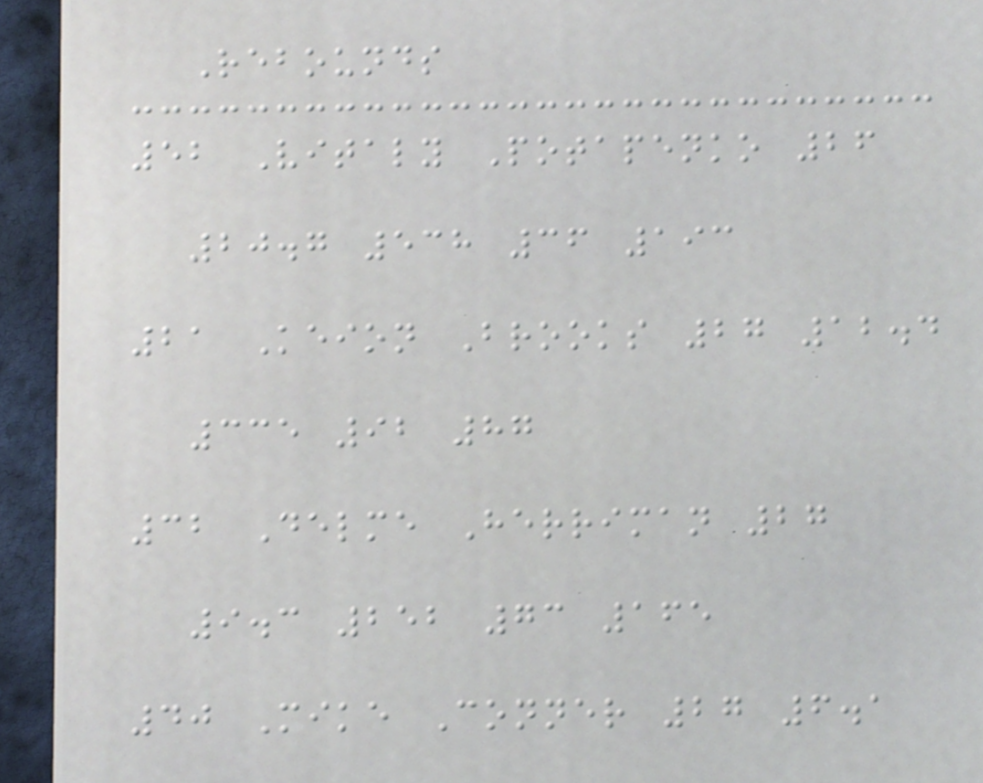Rebounds
52 Vitaly Potapenko 26
20.7 538 36 193
21 Keion Brooks 27 12.4
335 92 87
32 Delme Herriman 27
9.3 252 73 165
40 Mike Conner 27 6.1
